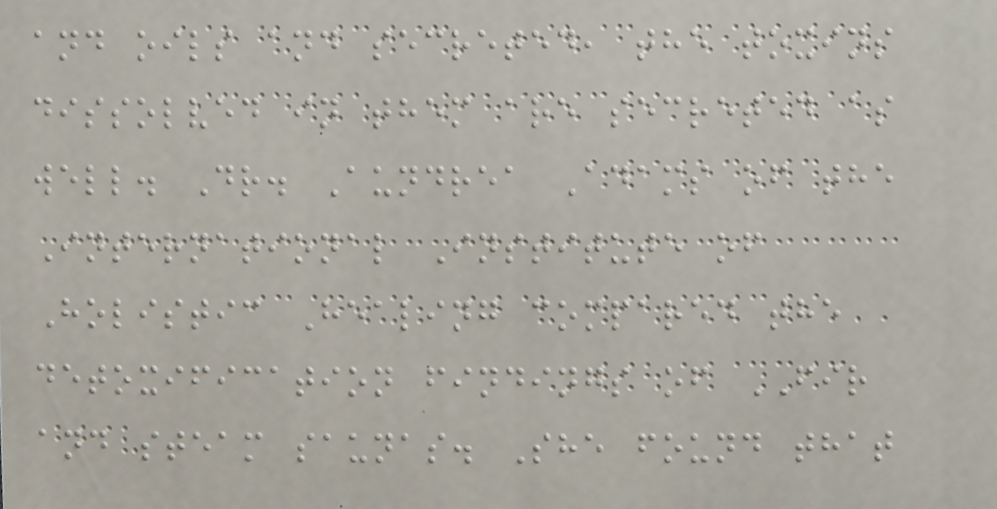and oils and secreted, the toxins
dissolved in them are secreted as
well. Dr. Aundrea Adams of the
International Institute of
Holistic Healing compared the
detoxification findings of FIR
and steam saunas. She found that
